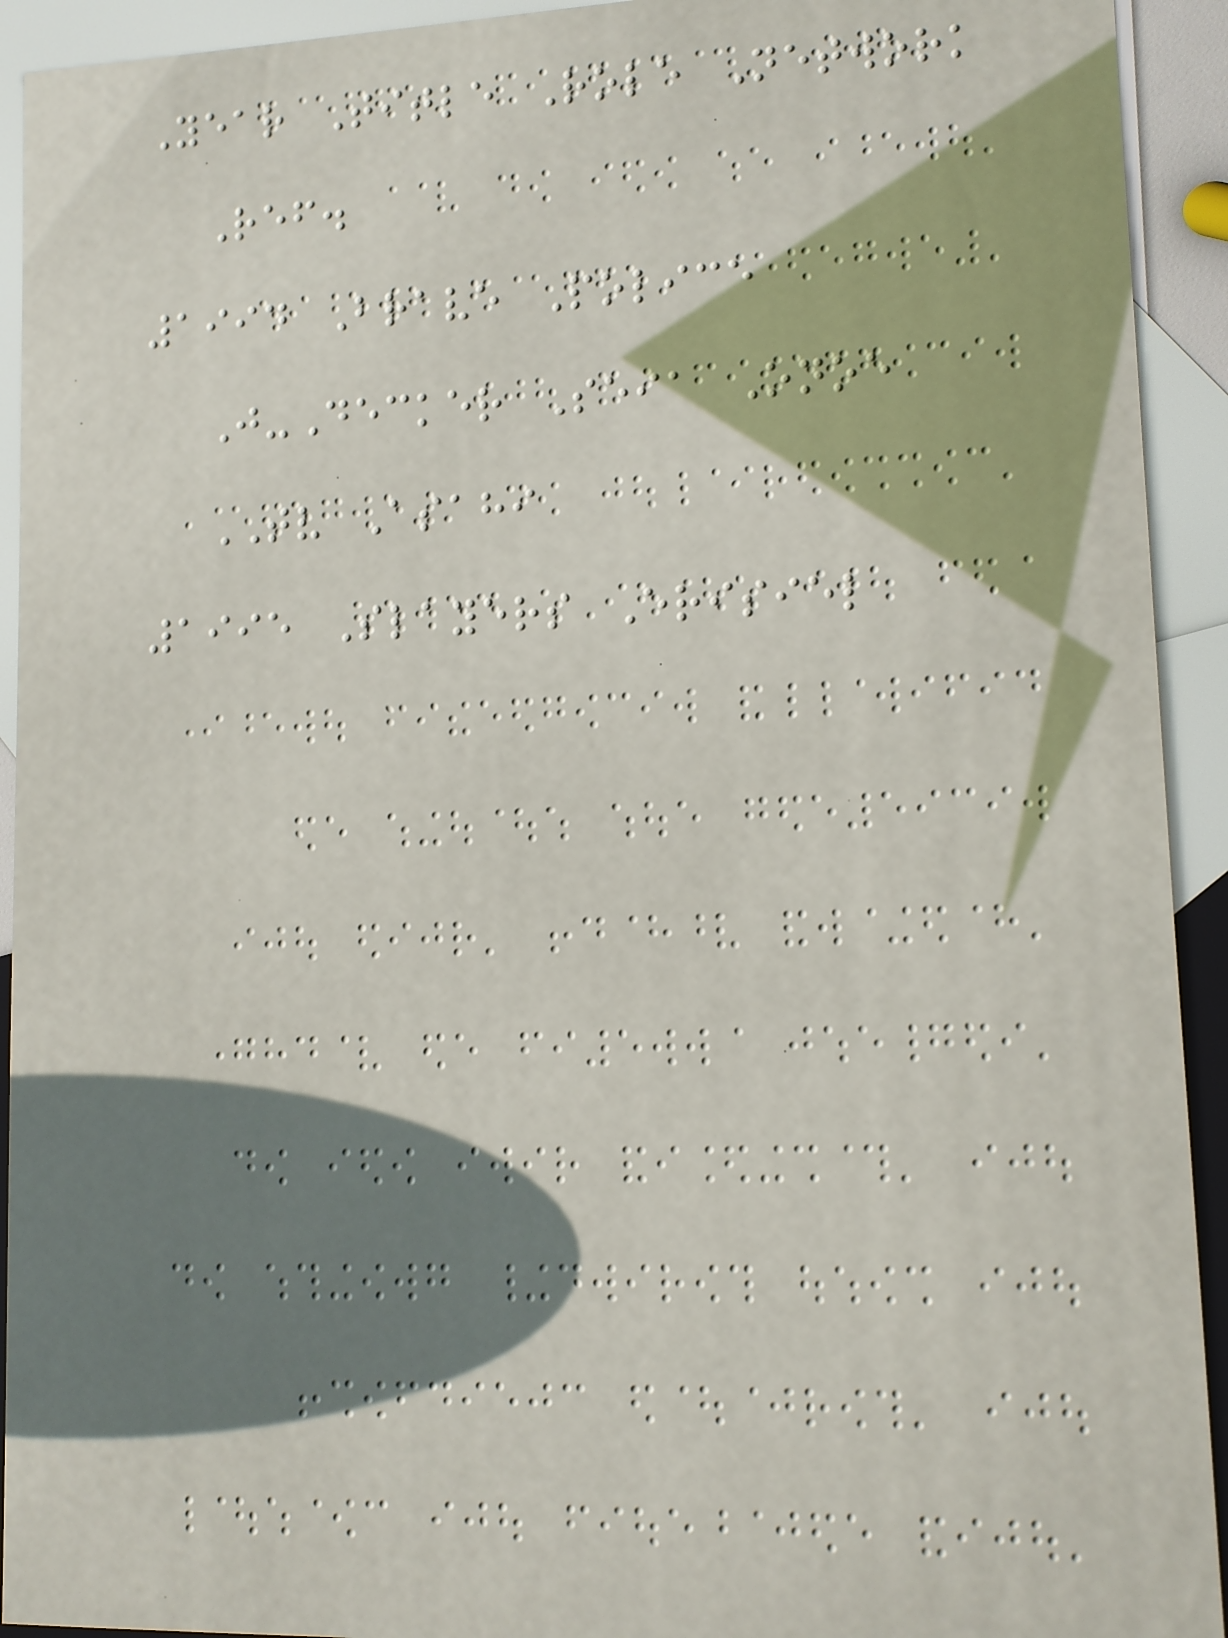Year Title Role Network
Ref.
1994 Brave Police
J-Decker Seia Onoe
TV Asahi
1995 Slayers Erisiel
